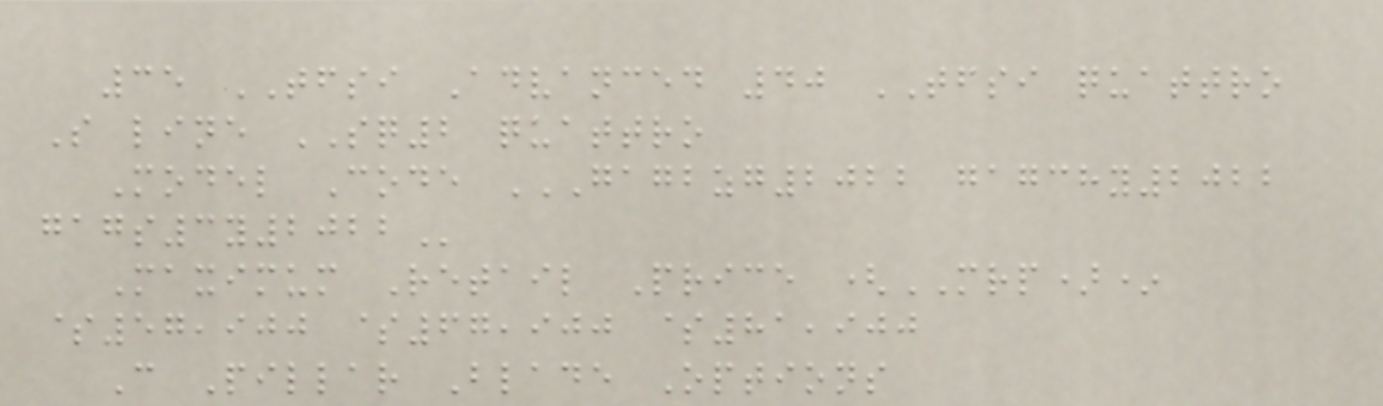35 TFSI Advanced 40 TFSI quattro
S line SQ2 quattro
Model Code GAGBZG2022 GAGCHY2022
GAGS3Y2022
Maximum Retail Price (MRP)*
$57,900 $67,900 $81,900
C Pillar Blade Options
